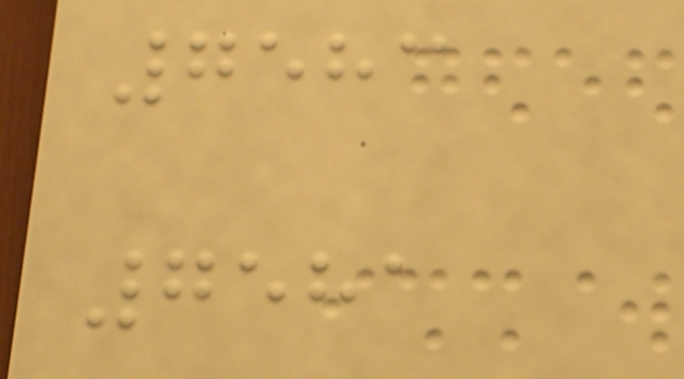7583
7581
